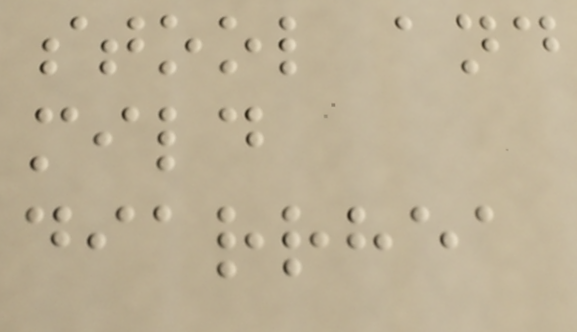stool and
mild
diarrhea
